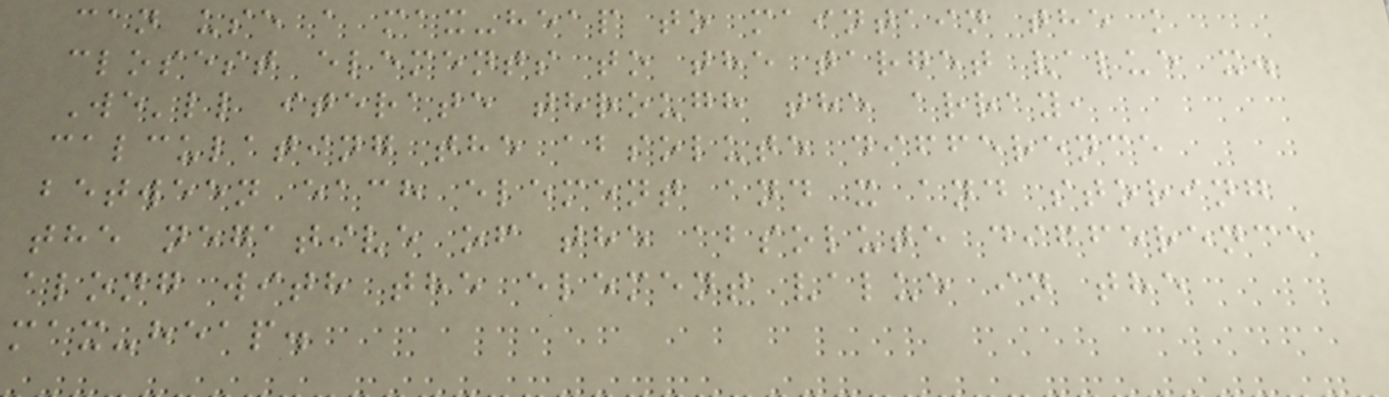can use a max-heap to maintain the k
closest elements to the target value x.
We'll iterate through the array,
calculating the absolute difference
between each element and x and storing
the negative of the absolute difference
along with the element value in the
max-heap.
